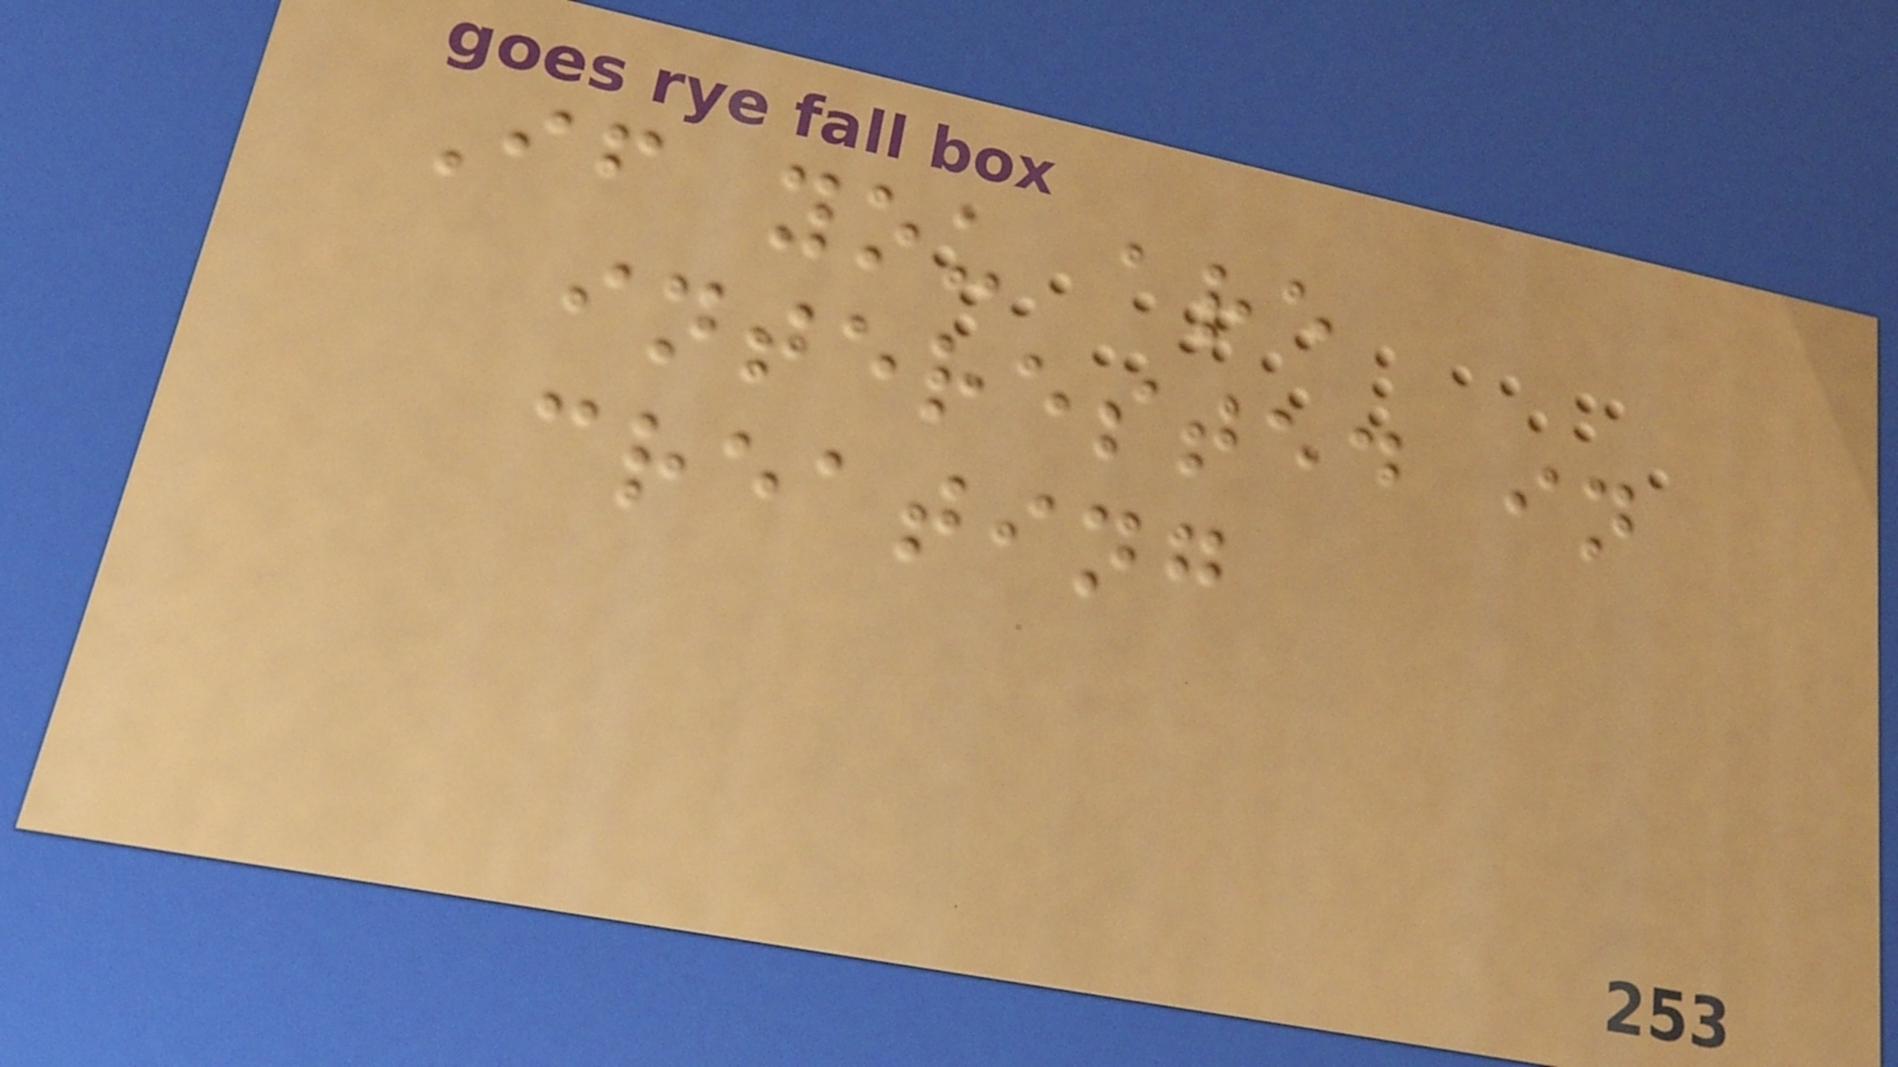If you are
interested in
creating
